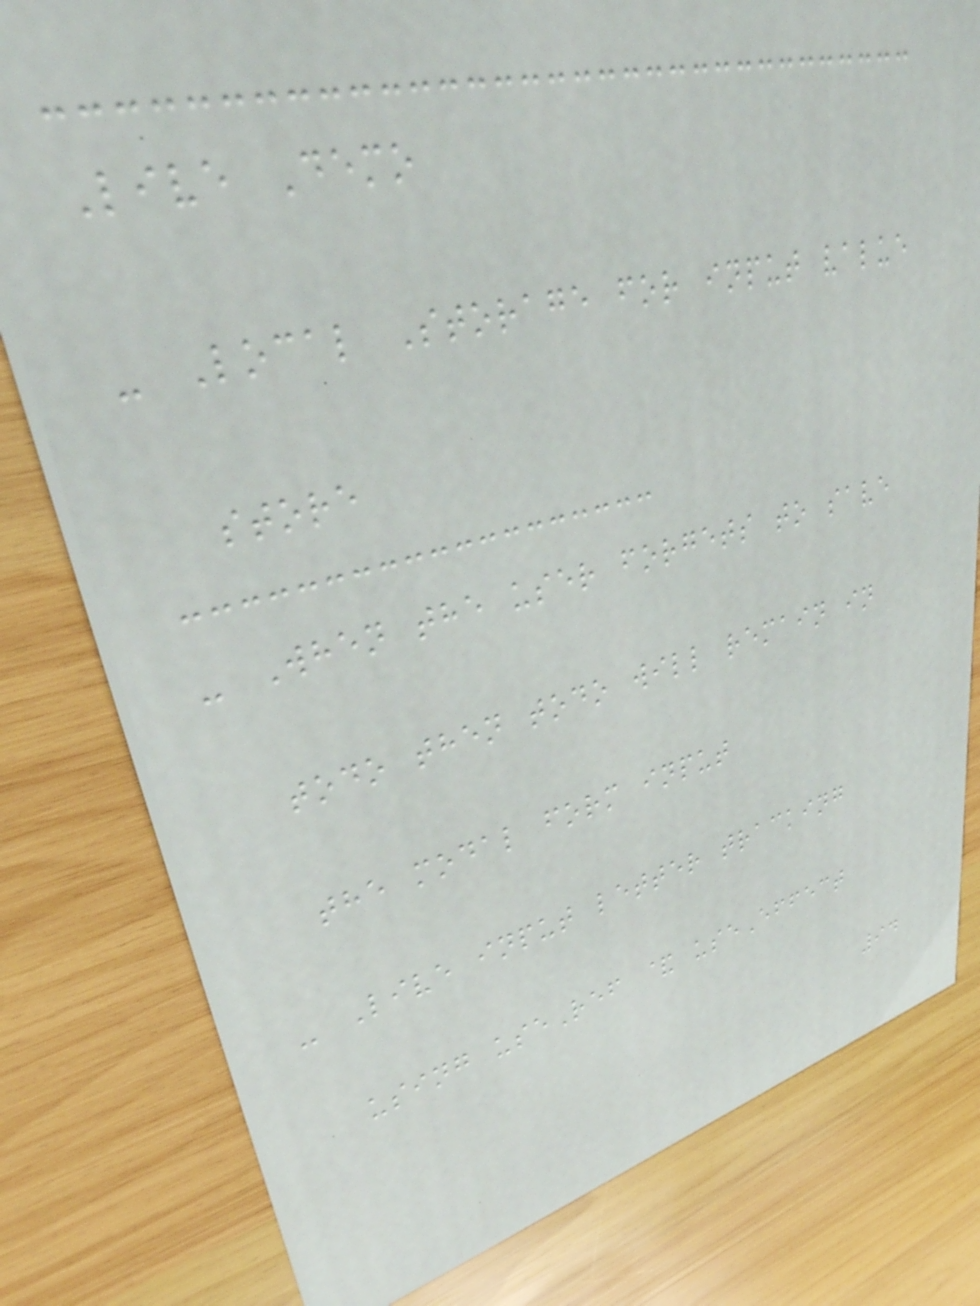Live Demo
- Local Storage for input value
store
- When the user forgets to save
todo then todo will remain in
the modal form input
- Live input letter tracking
using useRef & useEffect
94
